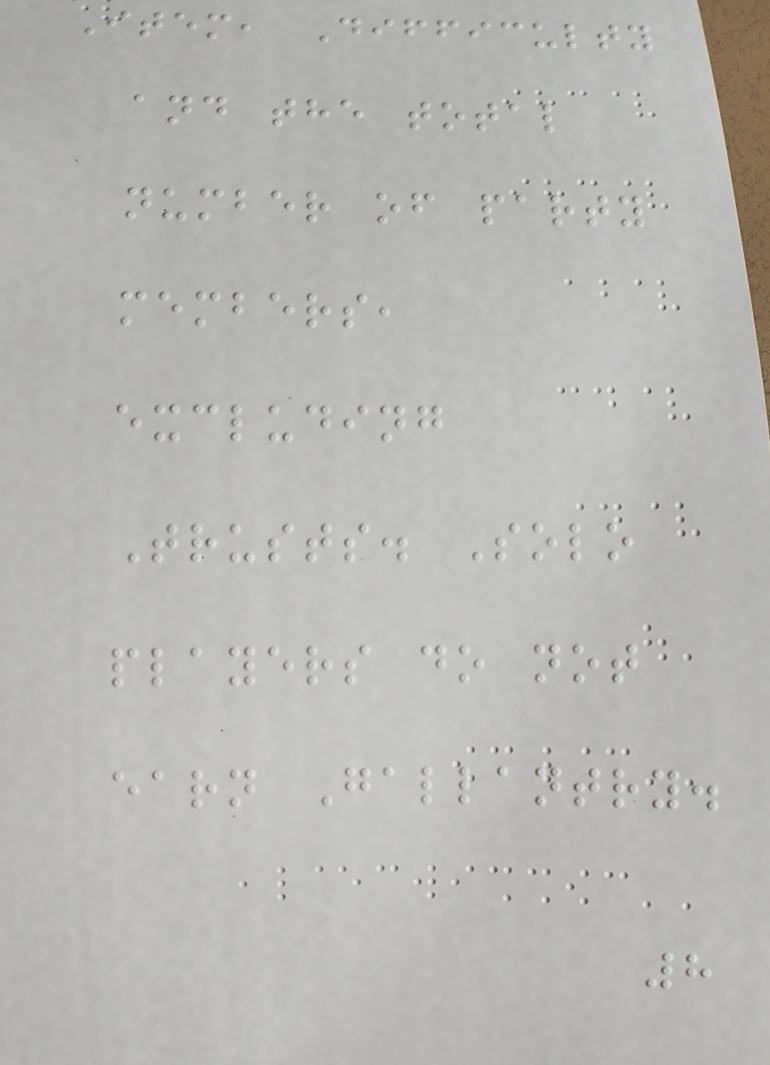Item, Difficulty
and the total
number of party
members,
excluding
Trusts. Solo
players do not
earn Gallantry.
8
